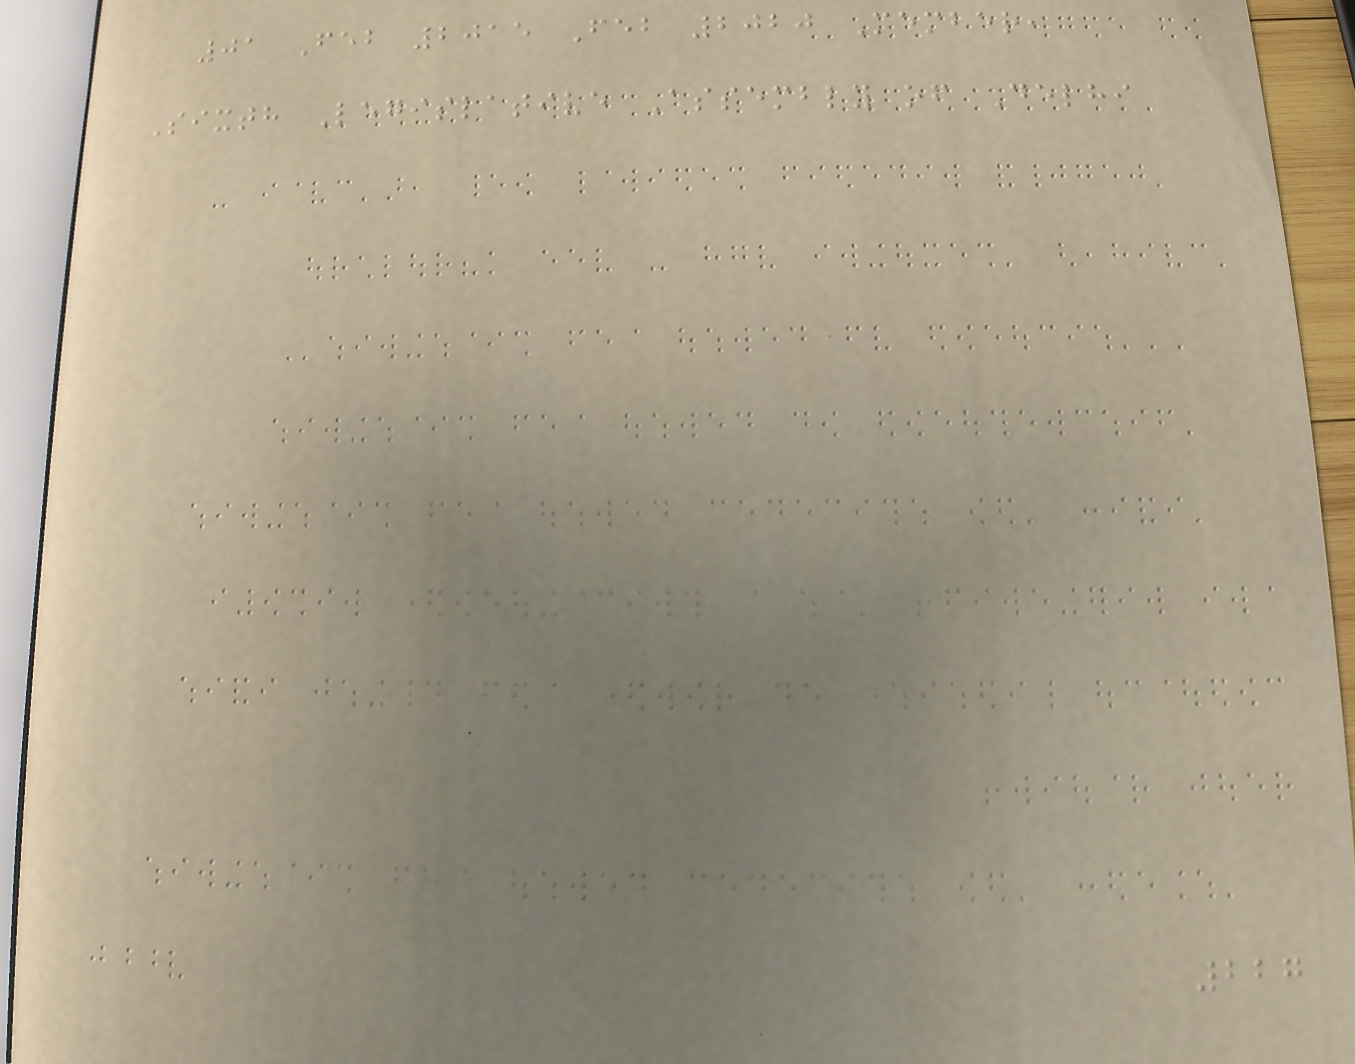01 Feb 2015 Feb 2020 Member,
Sixth Legislative Assembly of Delhi
227
